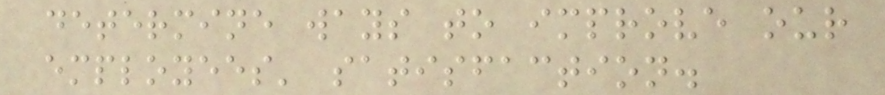determine ways to improve our
employees' satisfaction.
